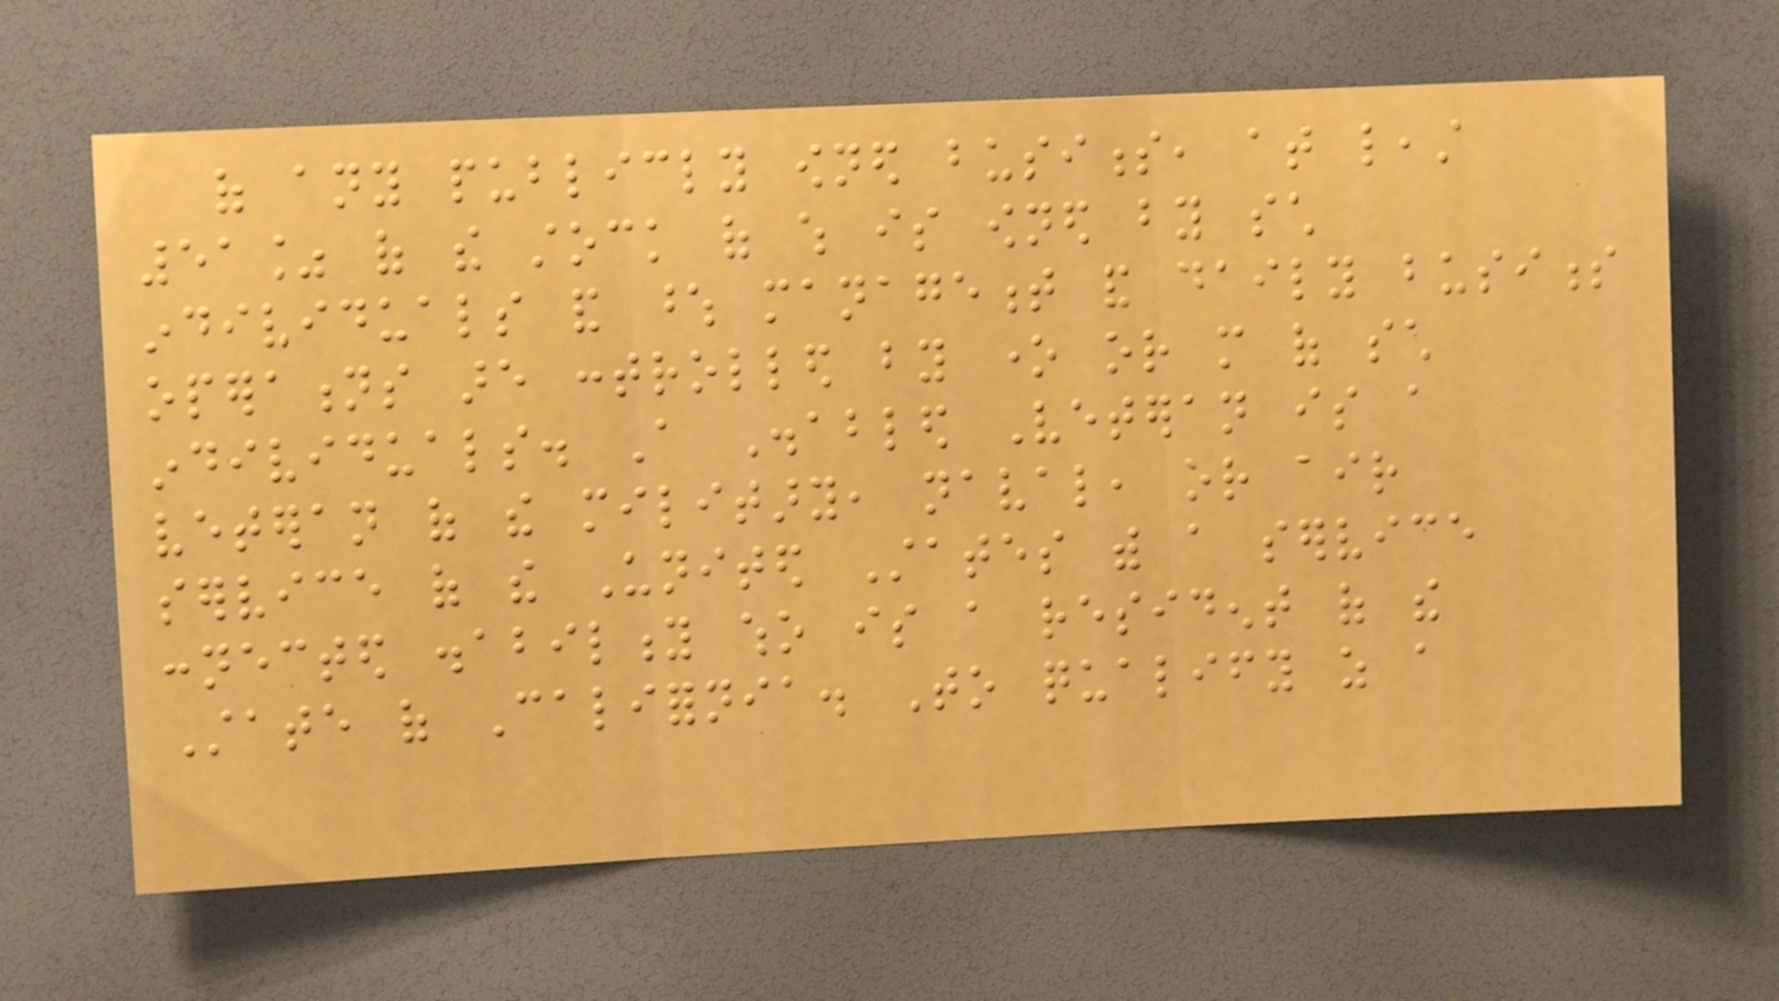of any publicly owned business, at least
51% of the stock of which is owned by such
individuals and whose management and daily business
operations are controlled by one or more of such
individuals. A Disabled Veteran is a
veteran of the military, naval, or air
service of the United States with a service
connected disability who is a resident of the
State of California. To qualify as a
